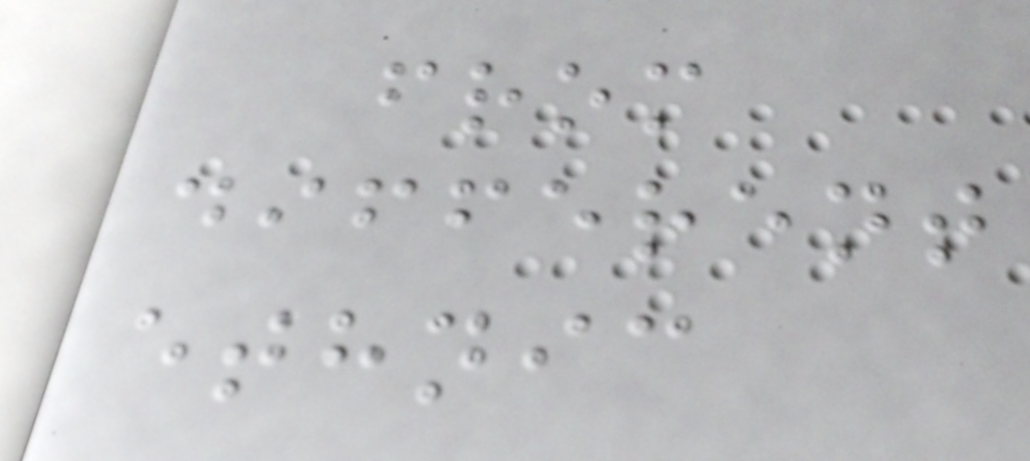from
different
ethnic
